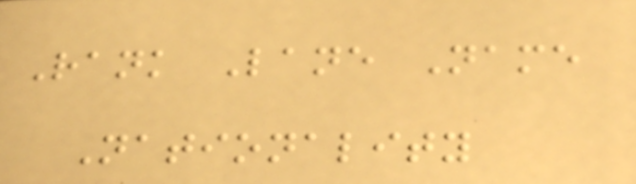Rank Lane Name
Nationality
